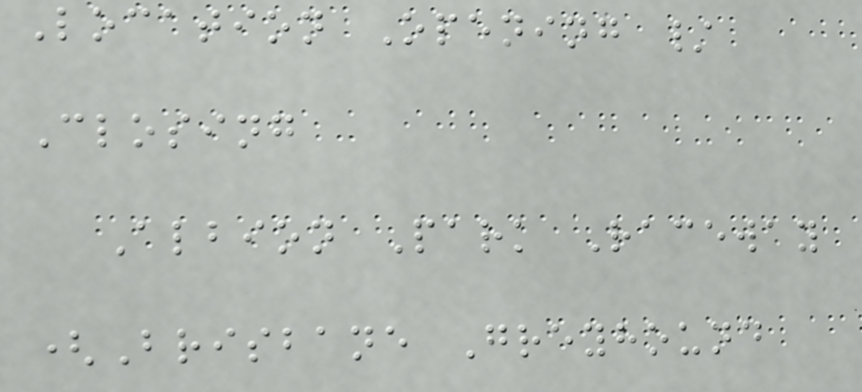Location Opening /
Closing
Albion Park Raceway
(Brisbane Greyhound
